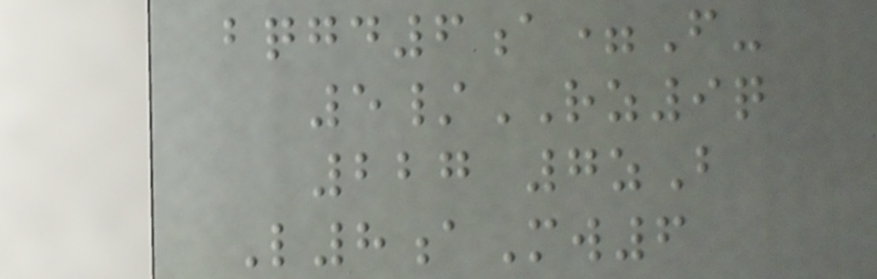bqgd6a=F-
5/RZ9q
227 7zB
L8aMw6
